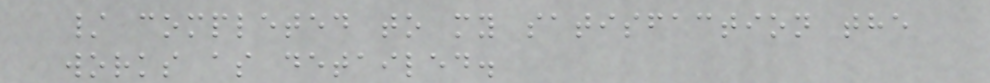/ completed to my satisfaction the
works as detailed.
